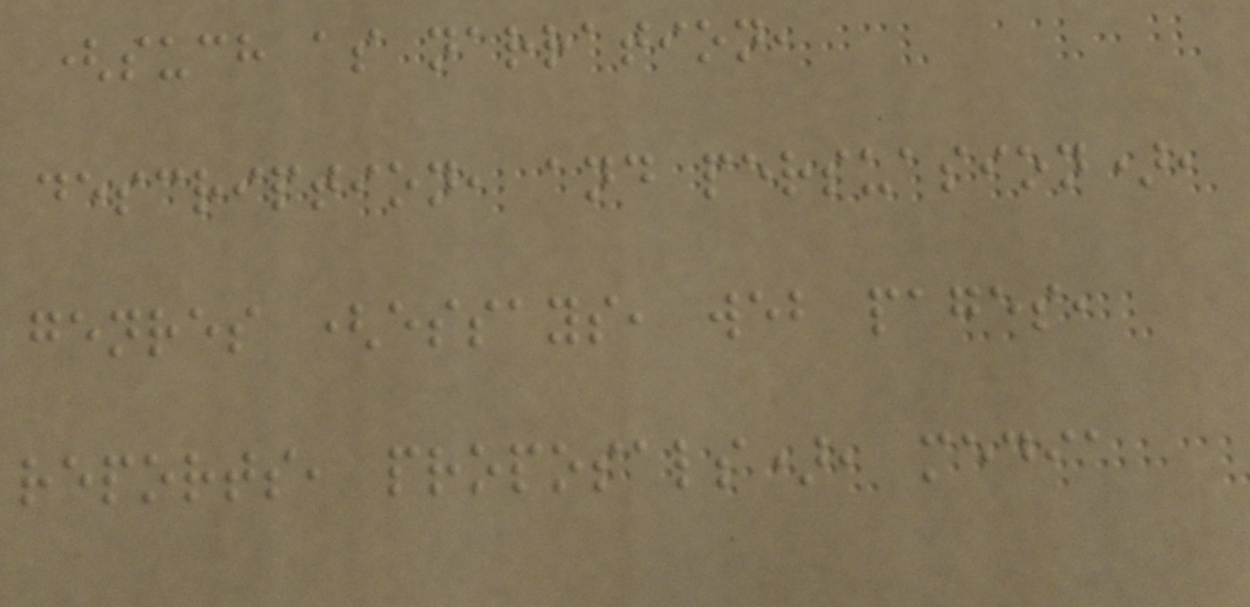(such as narration,
description, and persuasion),
genres (essays, web pages,
reports, proposals), media
